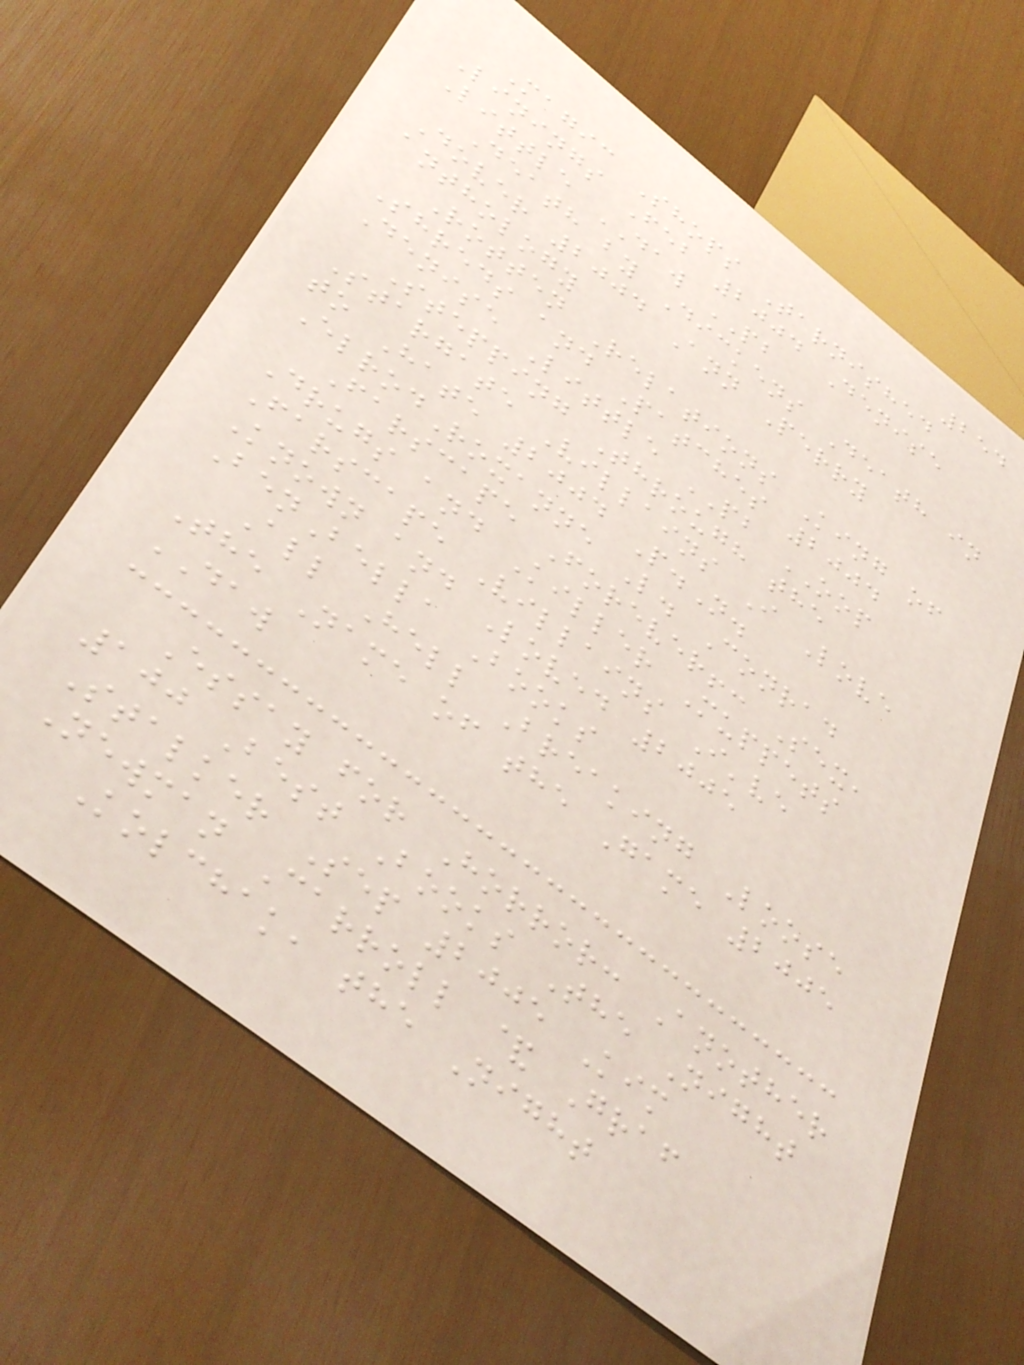254
Magic Shops Tarnished
Linings Feb 2004 Denise
Little DAW PB
Death by Dickens Death in
Dover 2004 Ann Perry
anthology
Rotten Relations King of
Shreds and Patches 2004
Denise Little PB OOP
Stepping Through the
Stargate Villains I Love
to Hate 2004 P.N.
ElrodRoxanne L. Conrad
Farscape Forever!: Sex,
Drugs and Killer Muppets
Farscape Villains I've
Known and Loved 2005
BenBella Books
All Hell Breaking Loose
The Name of the Game 2005
DAW
Essay for Horror: Another
100 Best Books The Night
Stalker Sep 2005 Kim
Newman Carroll & Graf
Kolchak, the Night
